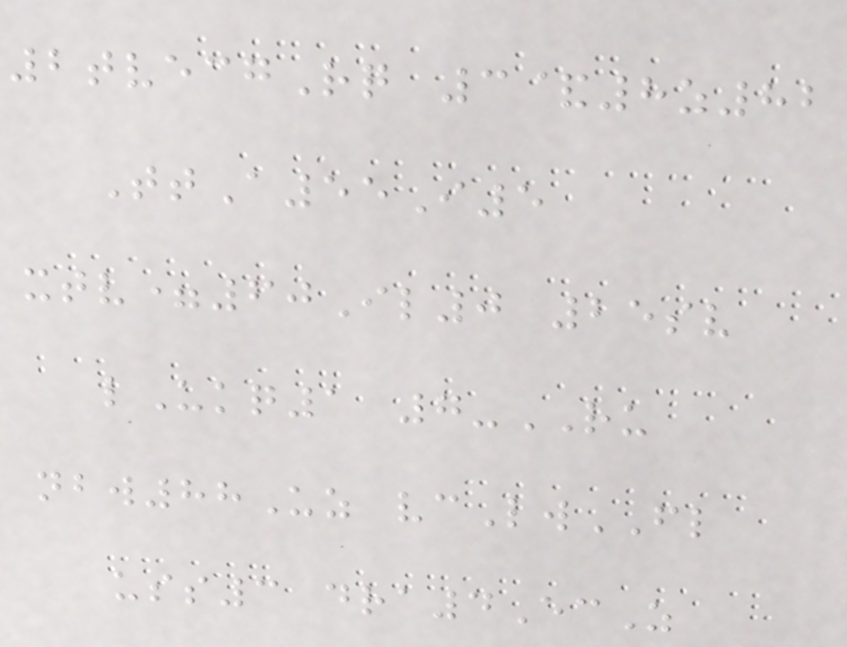2tvecgRq 3&8z82
TtA55I5
xtv=60Il0 25sv
lUkq1 7-RU
nbw88Uz vcLwFL
uss3 dra4EcZ
